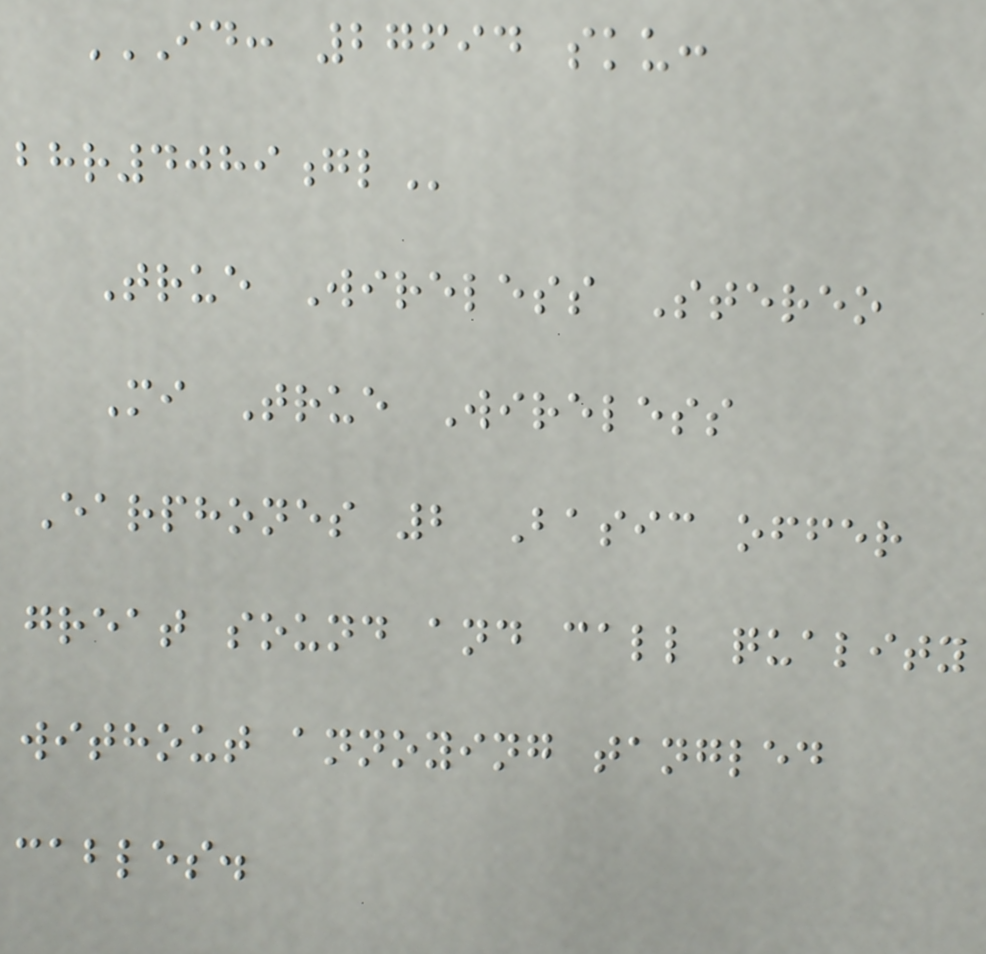ID: 27694 SKU:
BHR4089GL
True Wireless Stereo
Mi True Wireless
Earphones 2 Basic offer
great sound and call quality
without annoying tangled
cables.
